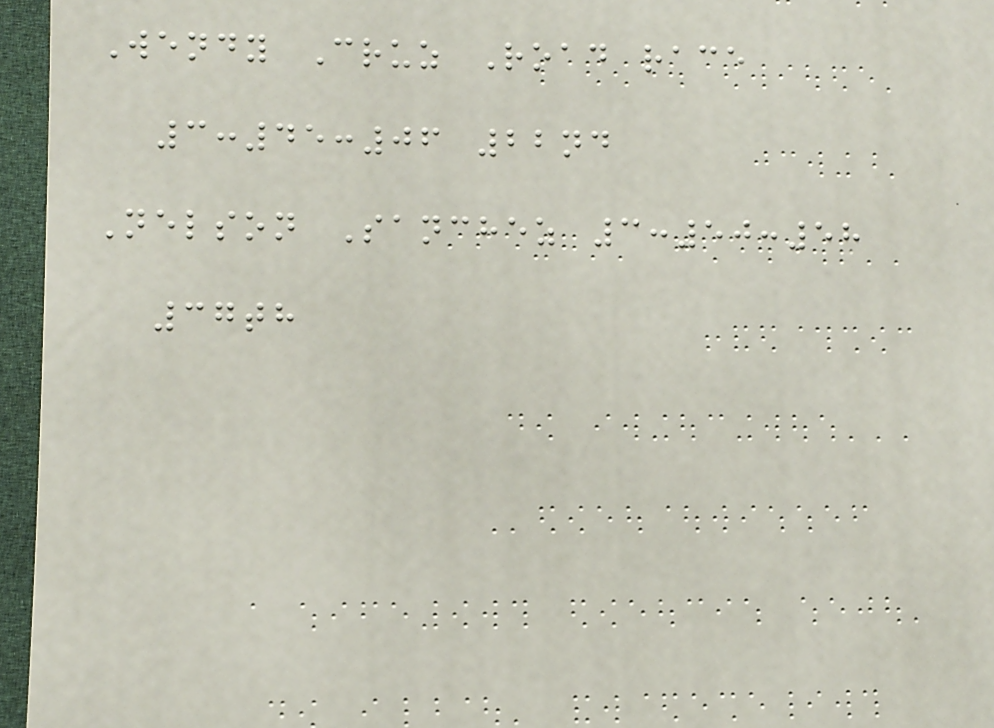Wendy Cruz Road race
3:45:06 22nd
Nelson Sanchez 3:50:58
37th
